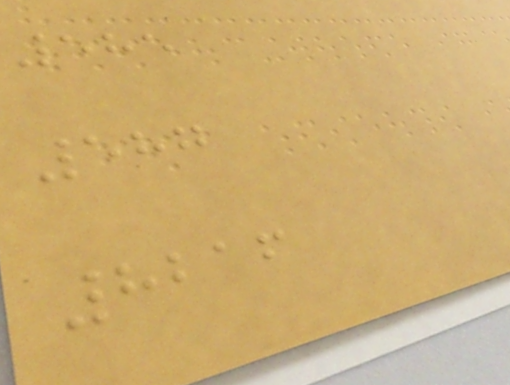585
587
8216
